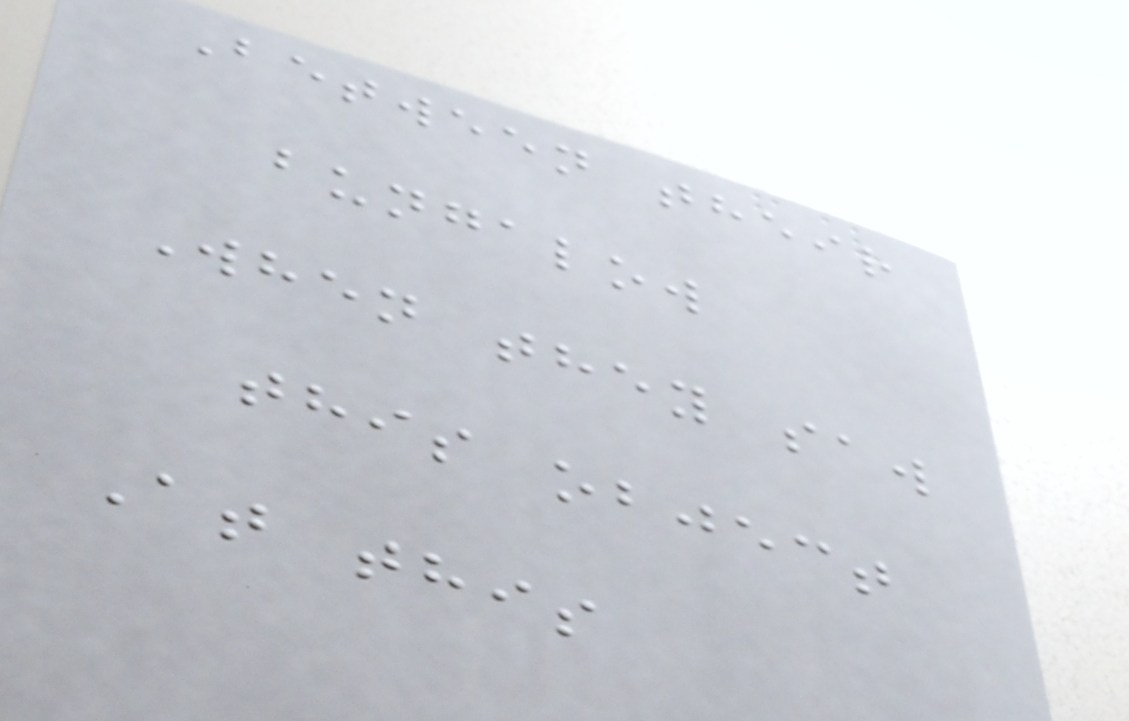Between their
bungalow
When they saw
this object
At this
